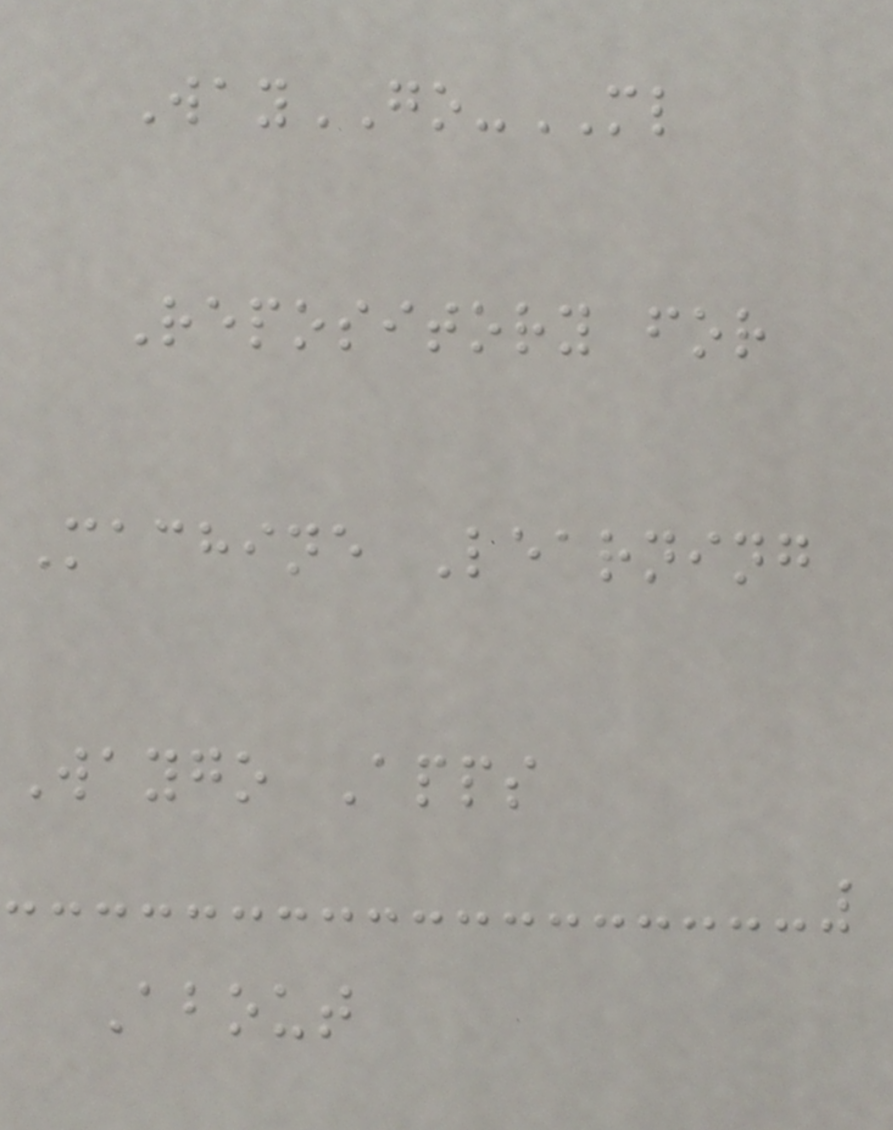WayGO-ML
Repository for
Machine Learning
Waygo Apps
About
